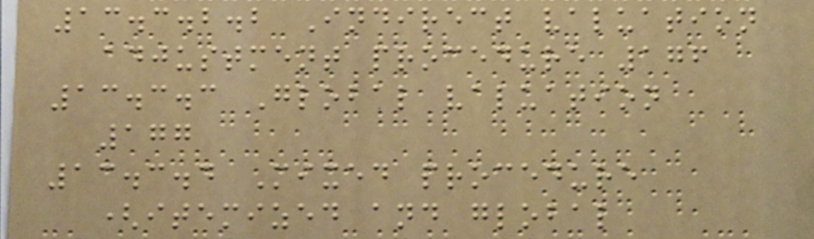13.3.2.2 Indirect valuation
adjustment procedure 176
13.3.3 Global valuation
177
13.3.4 Mixed procedure
(itemized and global
